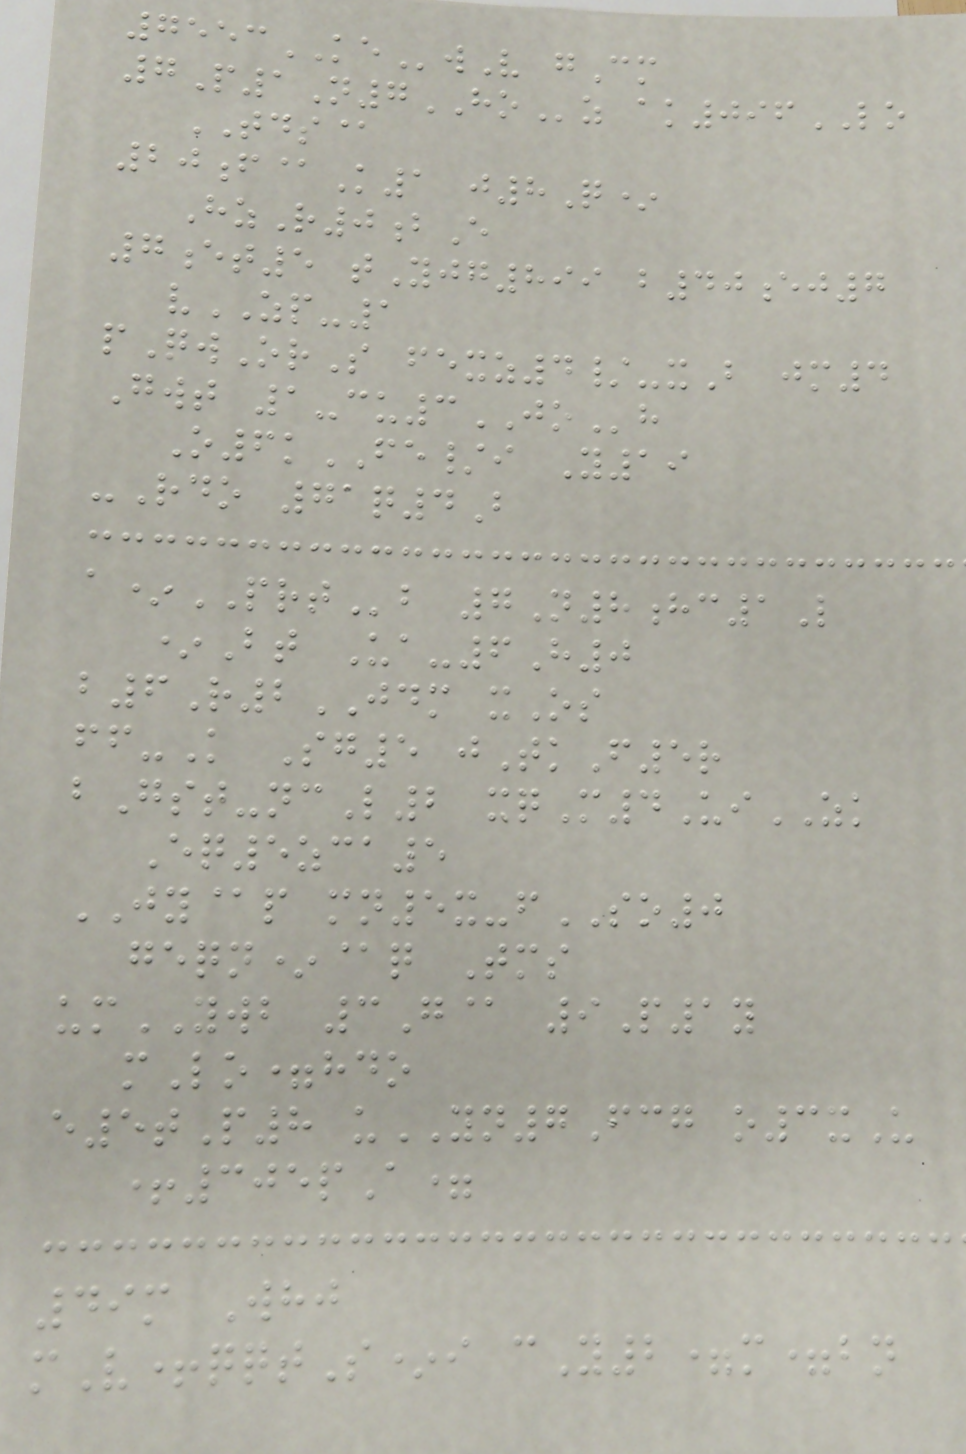7553KEwV gCm
7P1N7HOz ak096LO
TDS@
20f@K1 j8Q*
HzR0bE
7et5 tYjg899 b40ej7
vZP-1
pQwOrS fexz4/-xB jm4
Gwt 1-cu3JOh
O6kFE/i Y19
-Rdo 71q4B
a*PRTb 7N8hc1L
*Bt Ua-6H0
b6R2JDM xOs
ff-K Sg5 jTkF5r
bGst-ncL2 xqM4UiZK
Eq5zca5
JY@p mn5x-fSO0
geqn*@q Tms
umYWB 3G@ 9P1y
mLo=hdo
e5tP8 uYN7Fcg o3xU
+305pA=
49m Whj
mV+qqtS*i cY2=m=bn
